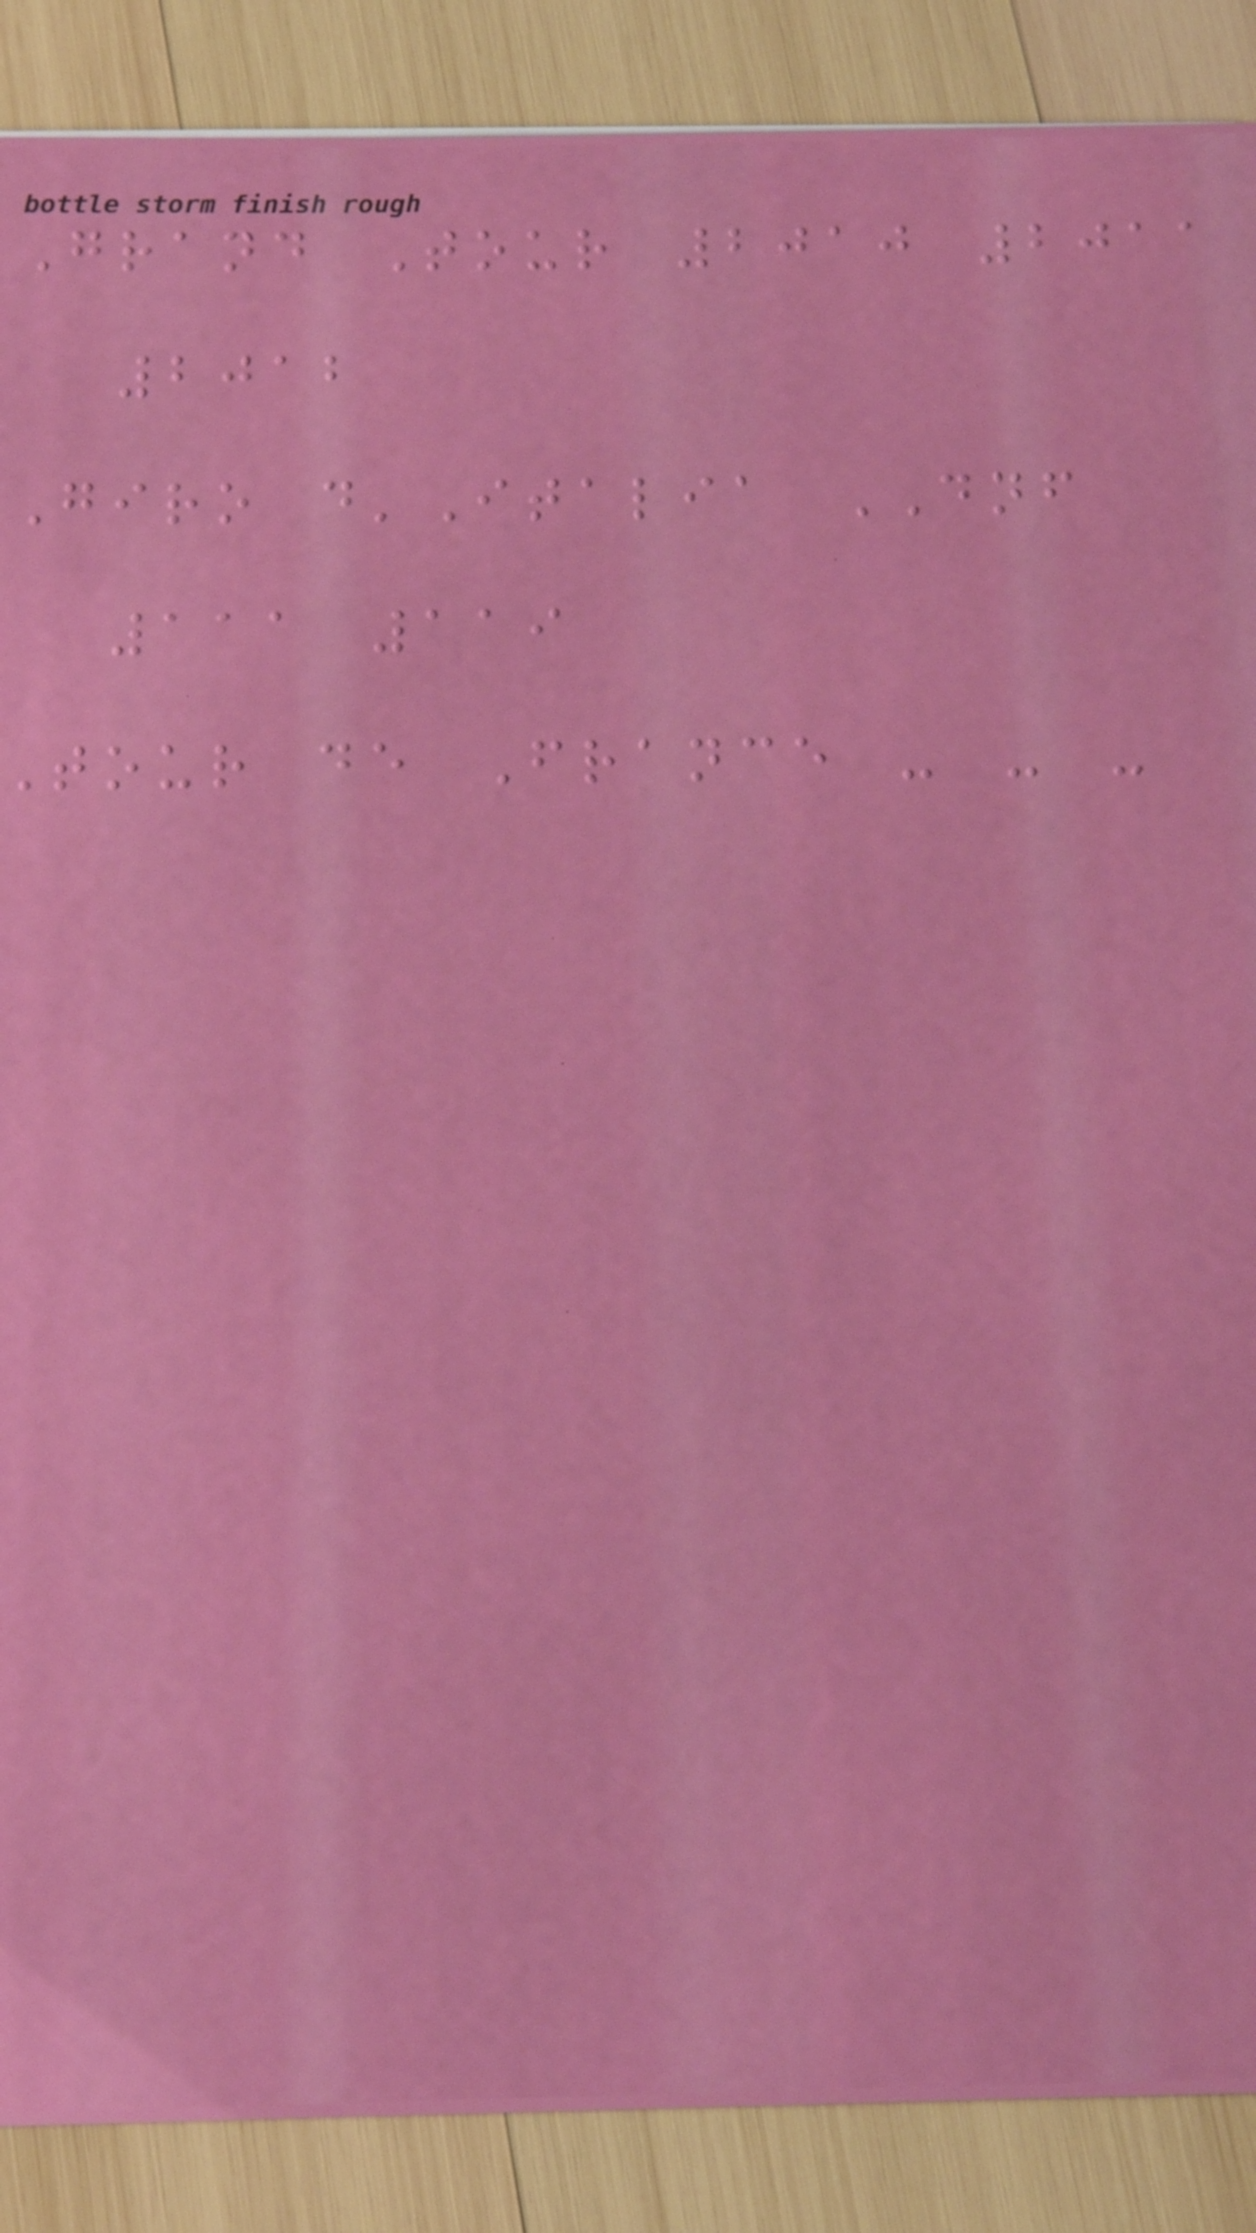Grand Tour 2010 2011
2012
Giro d'Italia DNF
111 119
tour de France - - -
